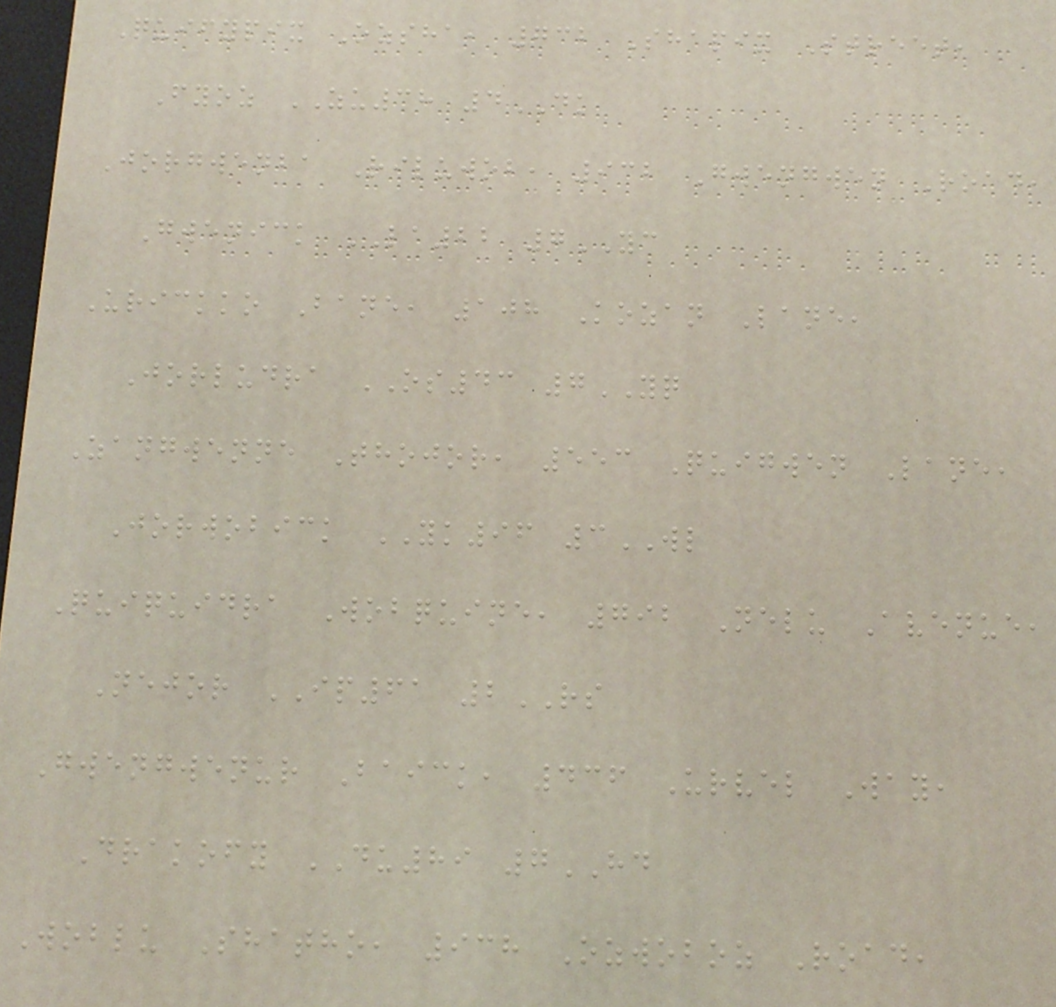Quifypix Ozsha, 732 Shapix Street,
Fyoz ZU38 4DK
Jorgwenba Riluwob, 932 Gwengwen Road,
Gwenick LA22 7YC
Urickko Bane, 108 Kozan Lane,
Jorludra OS43 7YQ
Zangwenne Thojor, 553 Quigwen Lane,
Jorwobick YK96 3WL
Quiquidra Wobquine, 792 Nelu Avenue,
Nejor IP61 2RS
Gwengwenur Baick, 436 Urvel Way,
Drakofy DU89 7HD
Woblu Shatho, 938 Ozwoboz Road,
